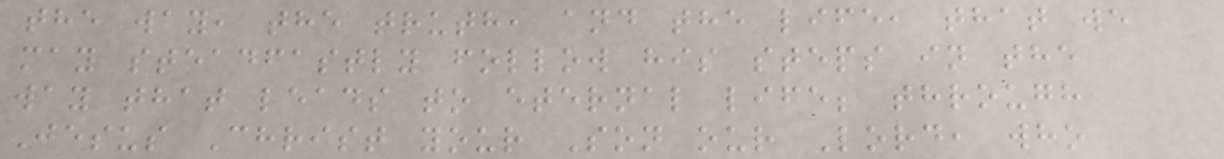the way, the truth, and the life, that we
may steadfastly follow his steps in the
way that leads to eternal life; through
Jesus Christ your Son our Lord, who
